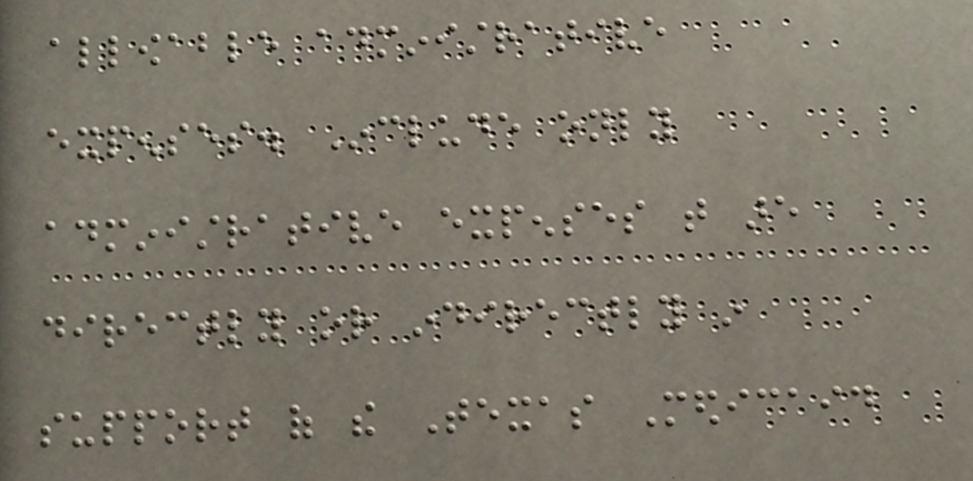allowable administrative
expenses. Include only
administrative expenses that are
directly or indirectly in
support of the Texas Medicaid
